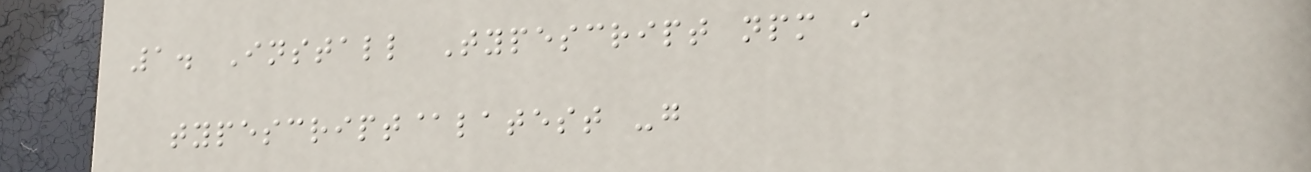1. Install Typescript npm i
typescript@latest -g
